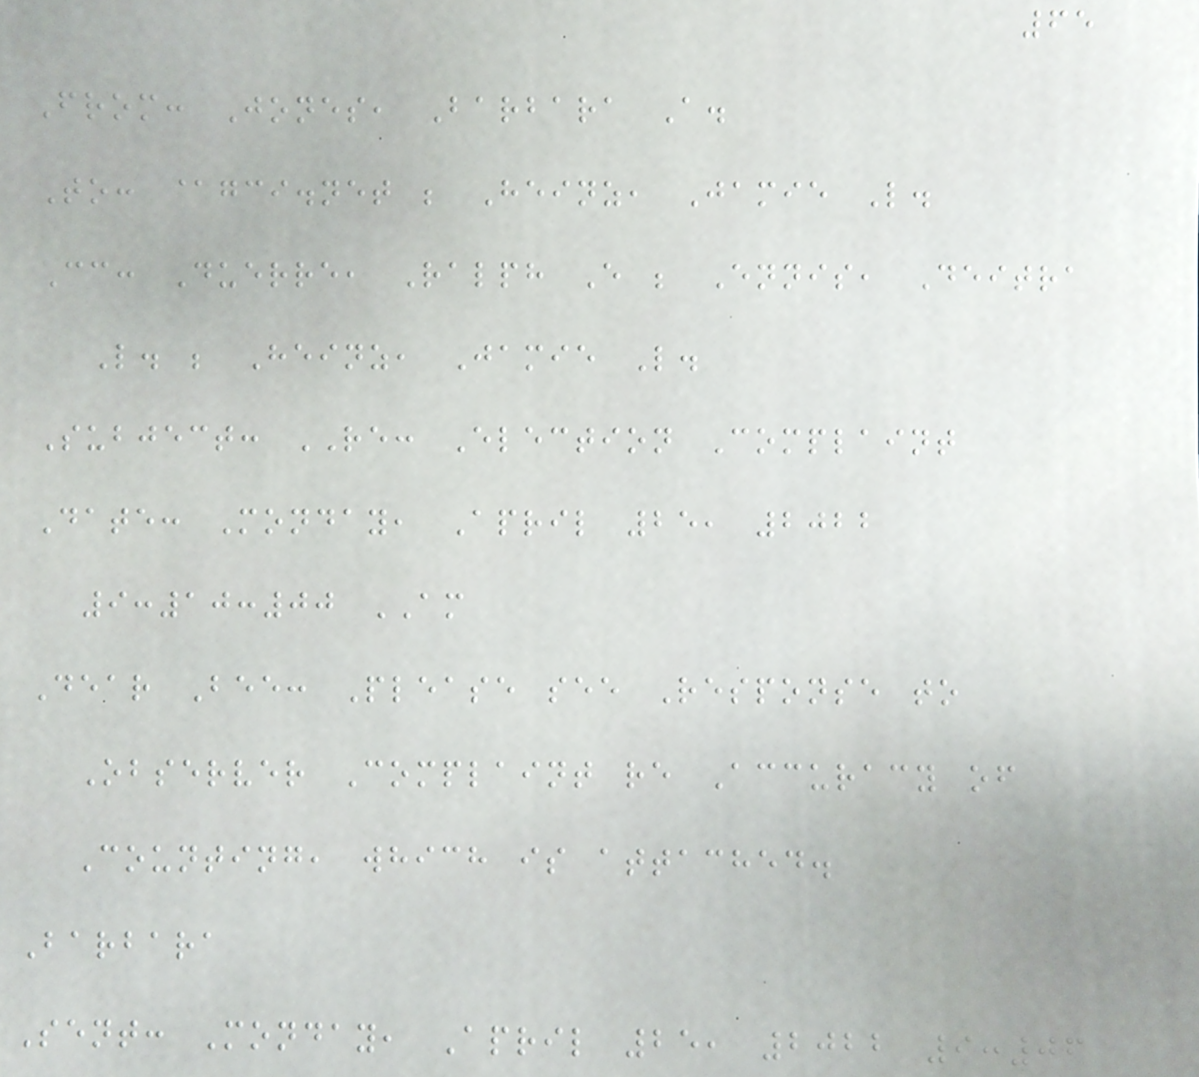65
From: Jones, Barbara A.
To: @gci.net ; Heinz, Jamie L.
Cc: Duerre, Ralph E ; Ennis, Deitra
L. ; Heinz, Jamie L.
Subject: RE: Election Complaint
Date: Monday, April 25, 2022
9:10:00 AM
Dear Bee: Please see Response to
Observer Complaint re Accuracy of
Counting, which is attached.
Barbara
Sent: Monday, April 25, 2022 9:06
